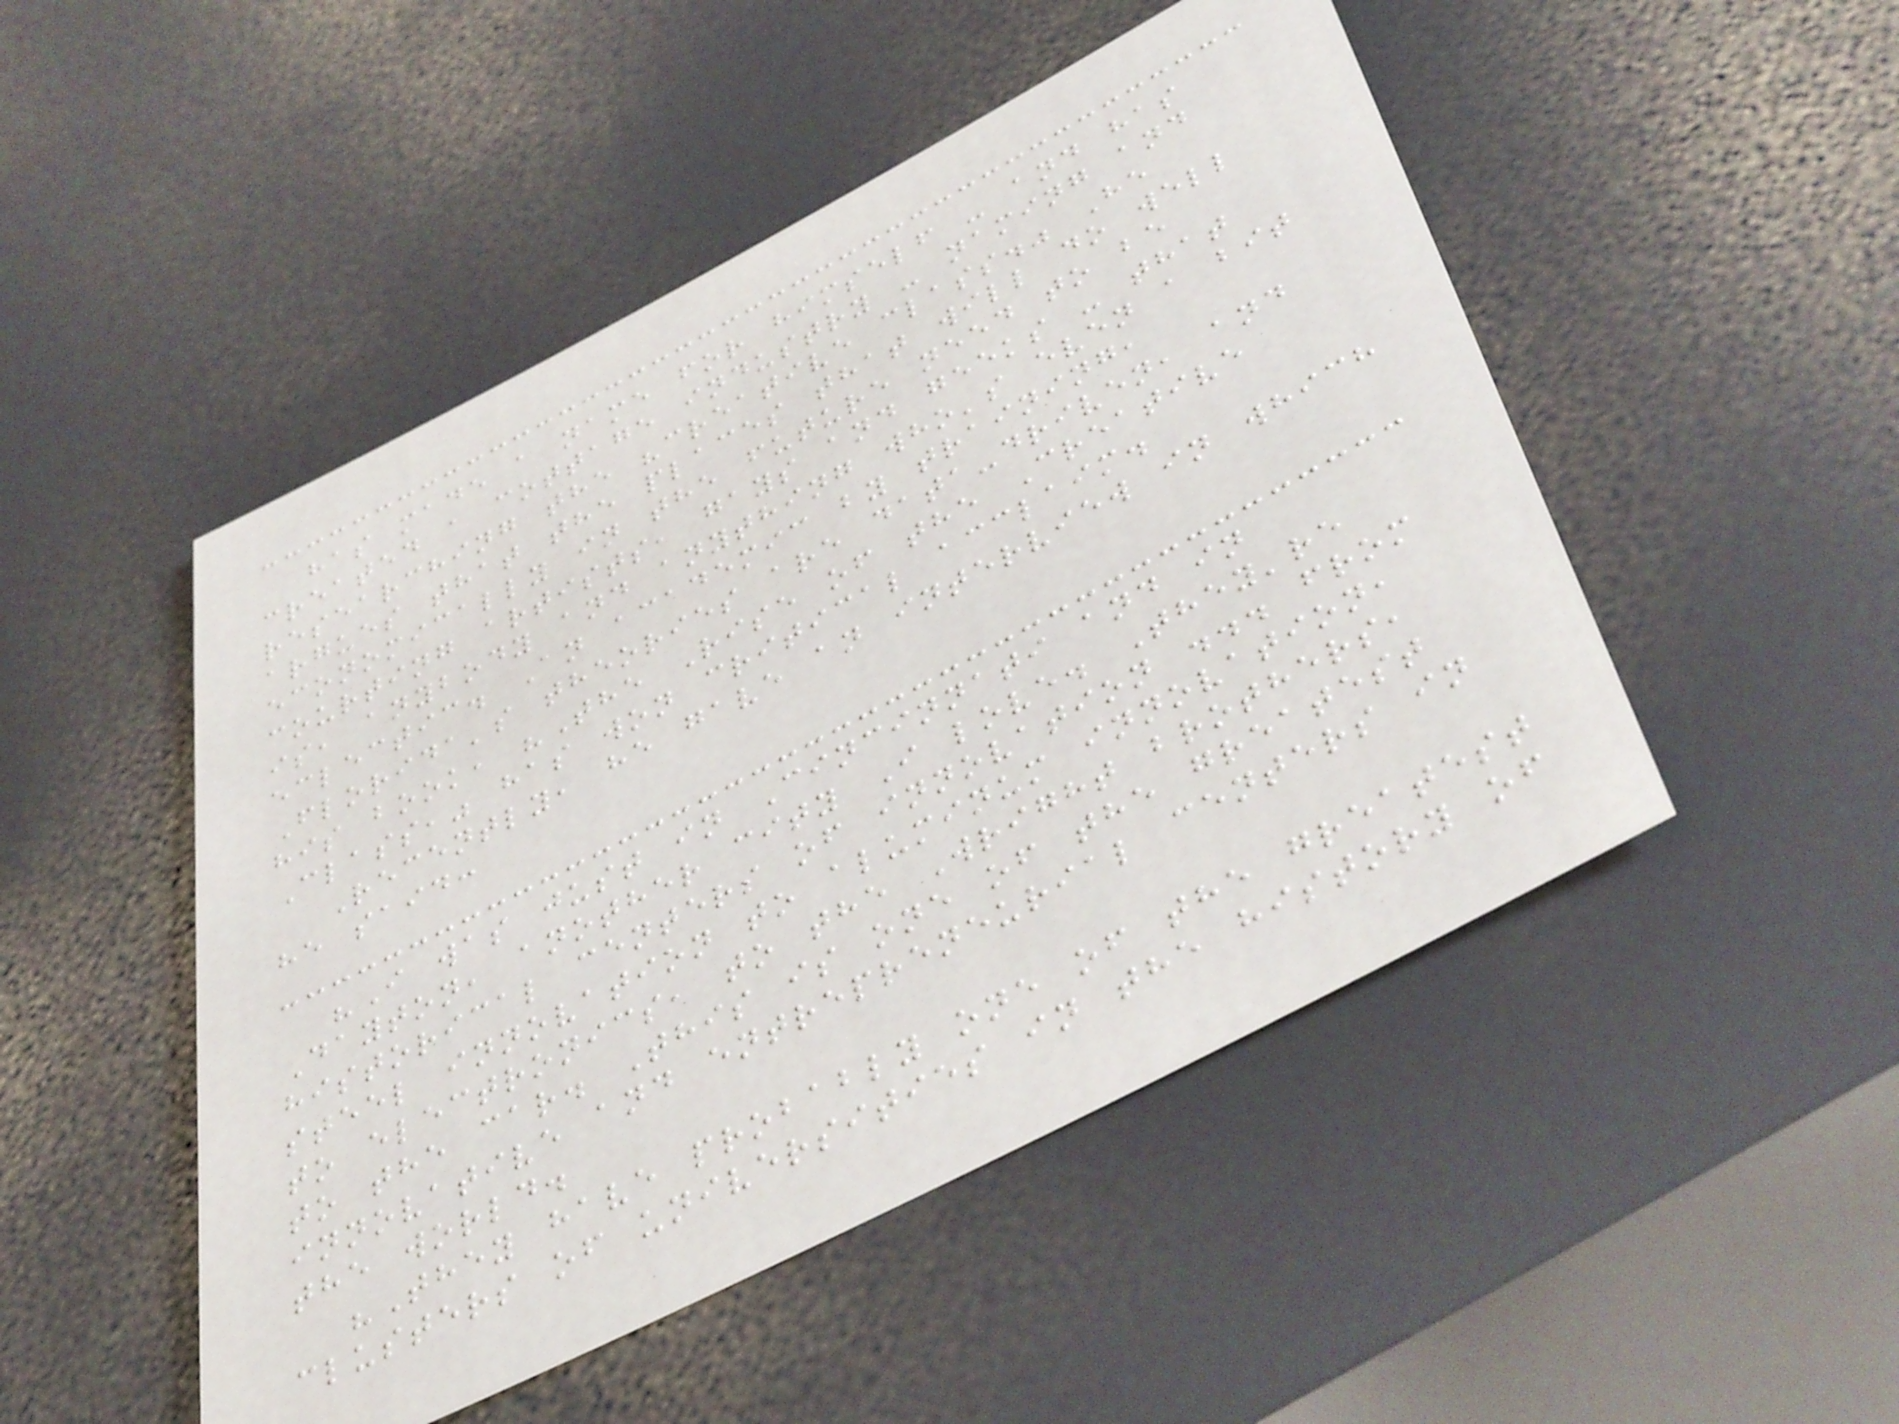has made a name for himself - and has
created a cottage industry - naming and
researching the "creative class." He
argues that the places that will do well
economically in the future need to be
courting artists, gays and geeks - that
is, anybody and anything who's even a bit
eclectic. An academic by training,
Florida's theories are data-driven, and
his book, "The Rise of the Creative
Class," has won critical acclaim.
Recently, he gave an interview in which
he said:
"I was just in Cincinnati and in
Dayton, another city I love. They're
historical centers of innovation ... from
steel innovation to aluminum innovation,
to electronics, to the Wright brothers,
to the car. This is one of the greatest
innovative and entrepreneurial centers in
the world.
"They have probably one of the greatest
clusters of universities in the history of
